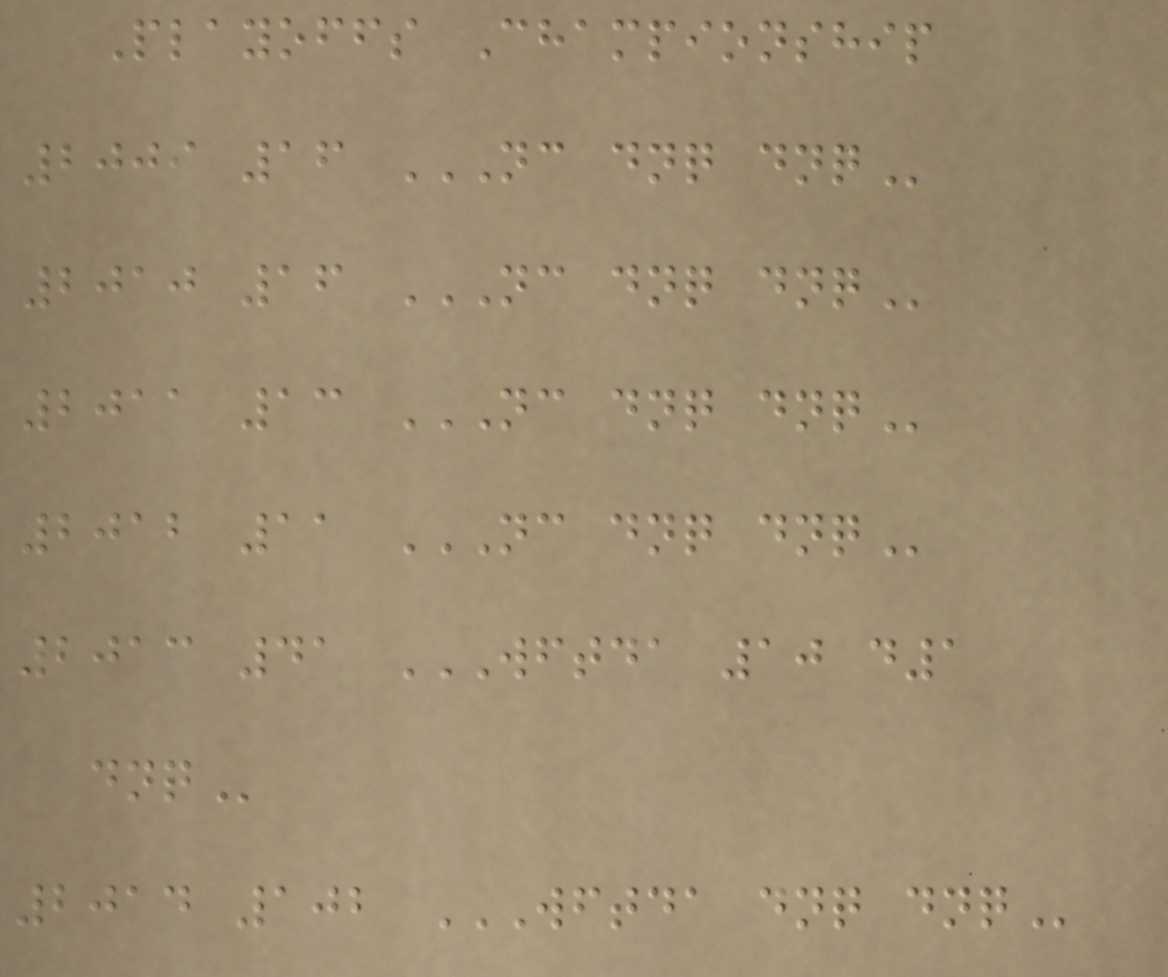Playoffs Championship
2009 16 NC DNQ DNQ
2010 16 NC DNQ DNQ
2011 13 NC DNQ DNQ
2012 11 NC DNQ DNQ
2013 41 WFTDA 10 D1
DNQ
2014 102 WFTDA DNQ DNQ
